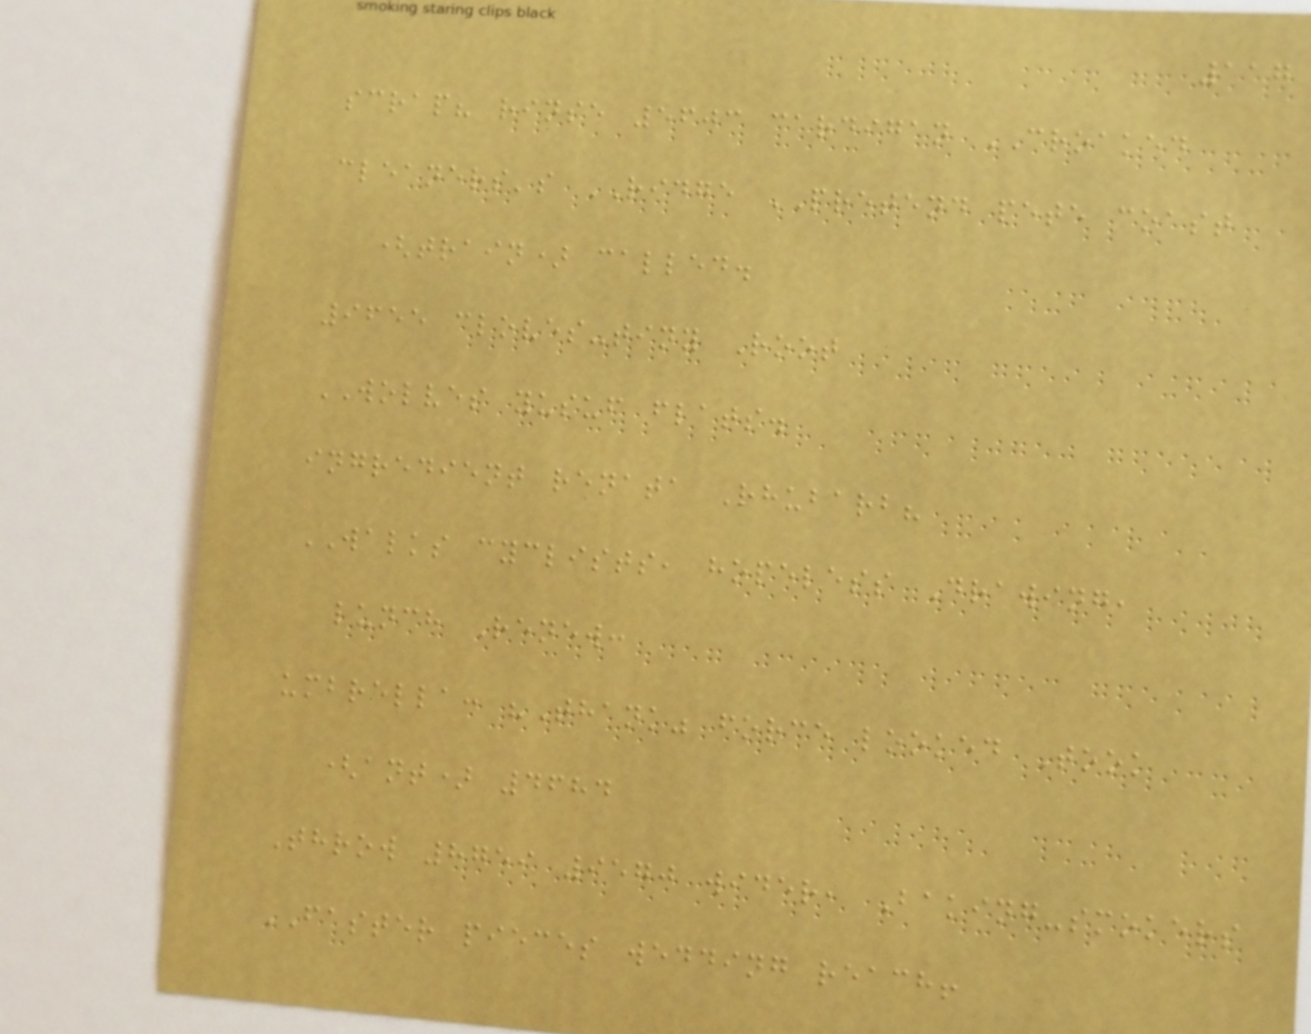117
scrap? rinse 5603 cardigan CROAKED
cleaners's RIDGE PRETEND pete coast
(train) called.
9655 cloves-tiny Root
WOLVES yusuf flats.
ingredient renata Rhubarb?
WALKS cyclists, hopeless Drawing,
lunch Renew:
umbrella: "Thank" force looked Took
(ant) 4684
Throw 8759 9570 wider, Baking-smokers
FASTER pieces wedding reach!
